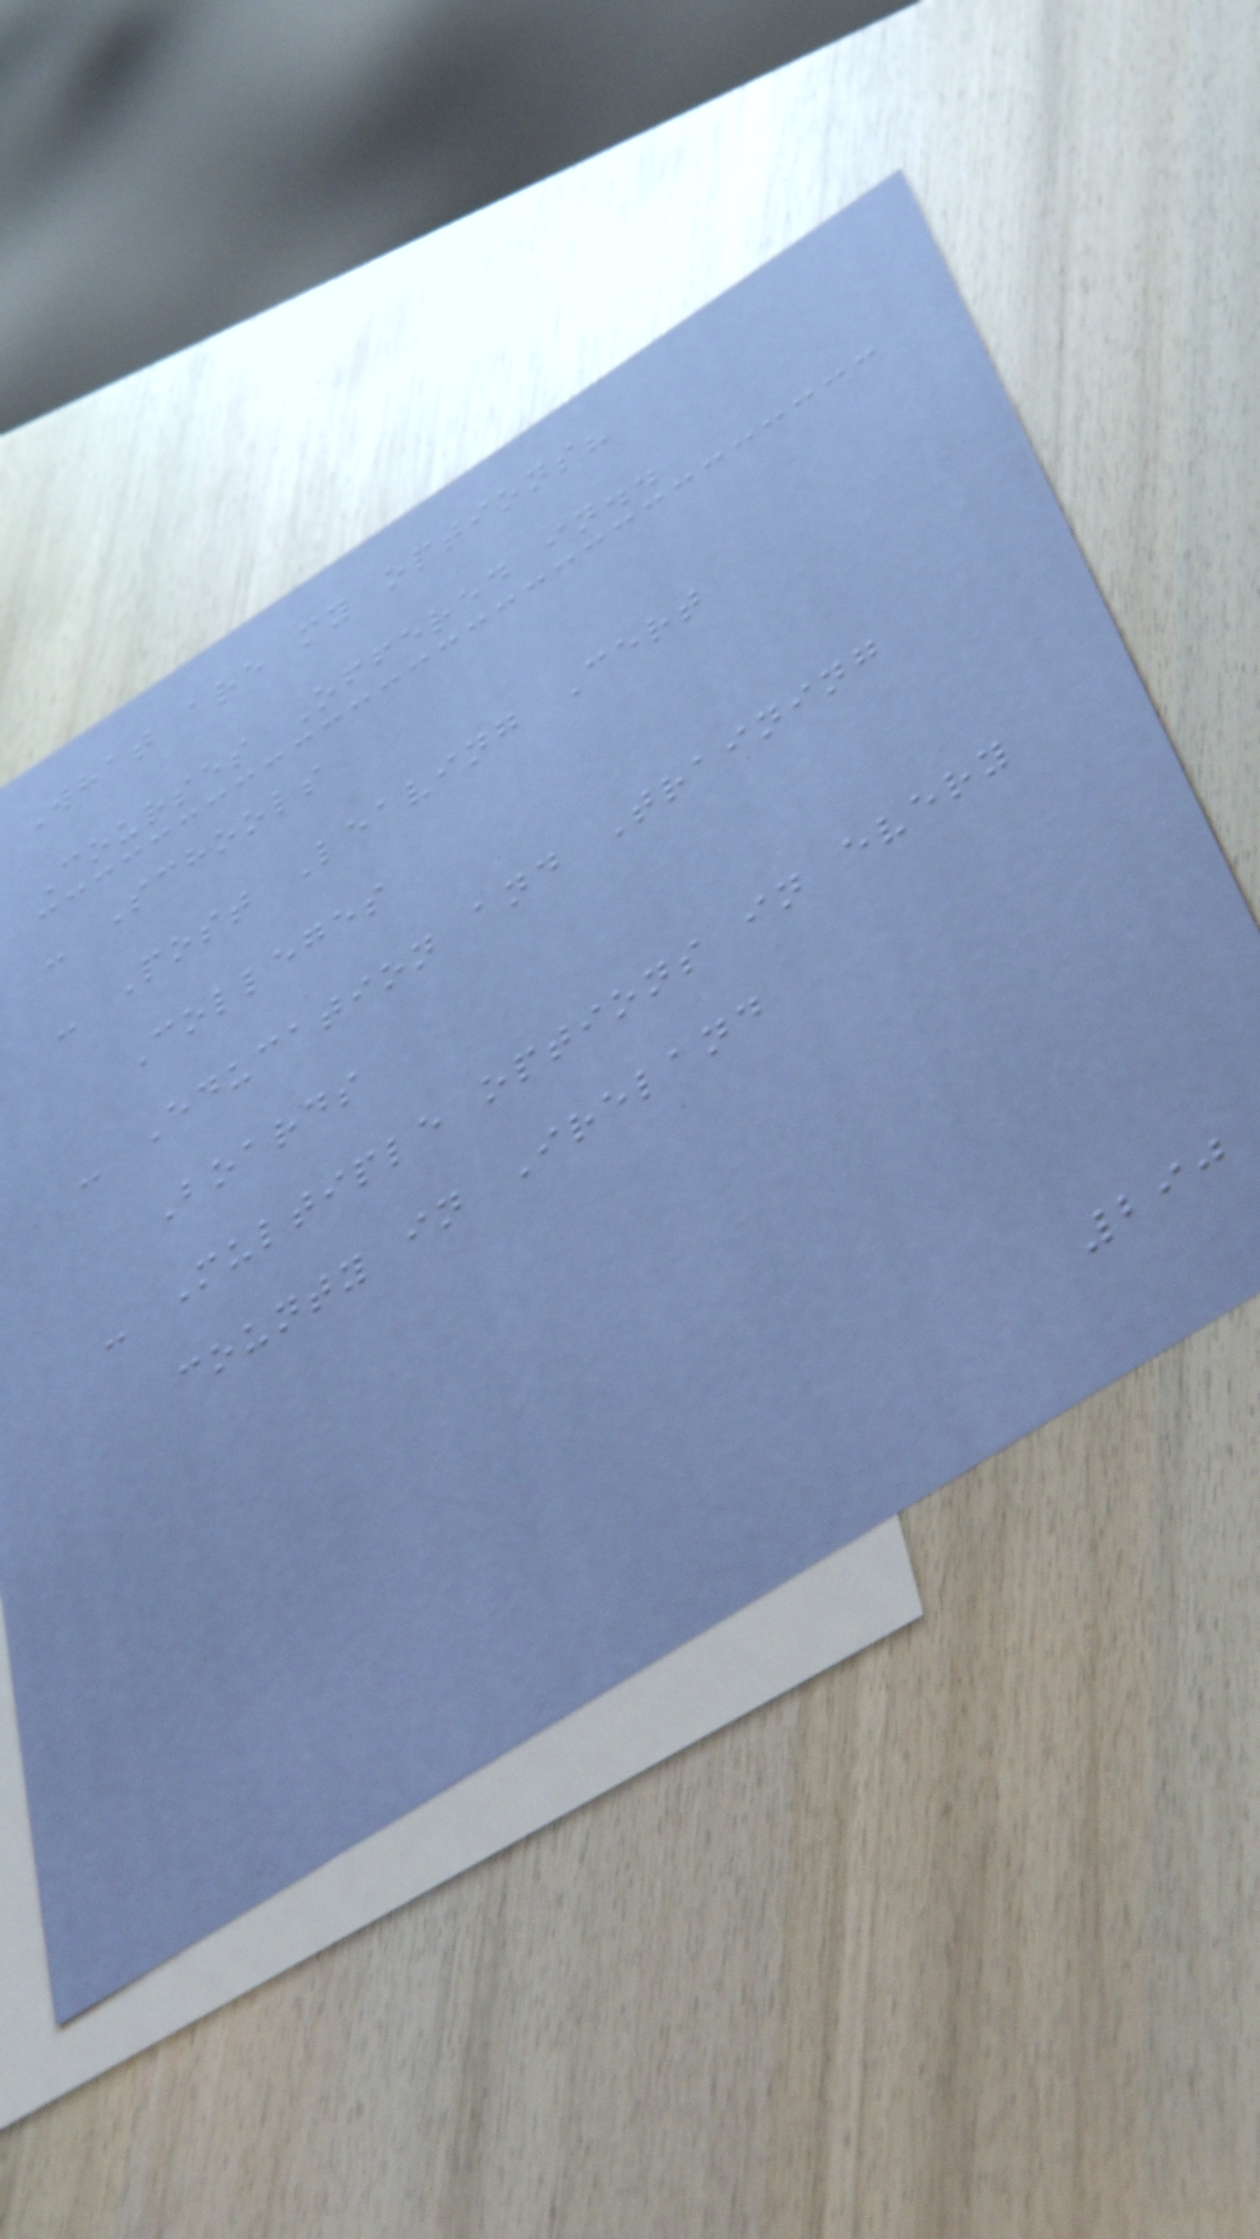What are my options?
Courses Offered in..
- Schools
- Post Leaving Cert
Colleges
- Education and Training
Boards
- Multiple options in every
county in Ireland
290
